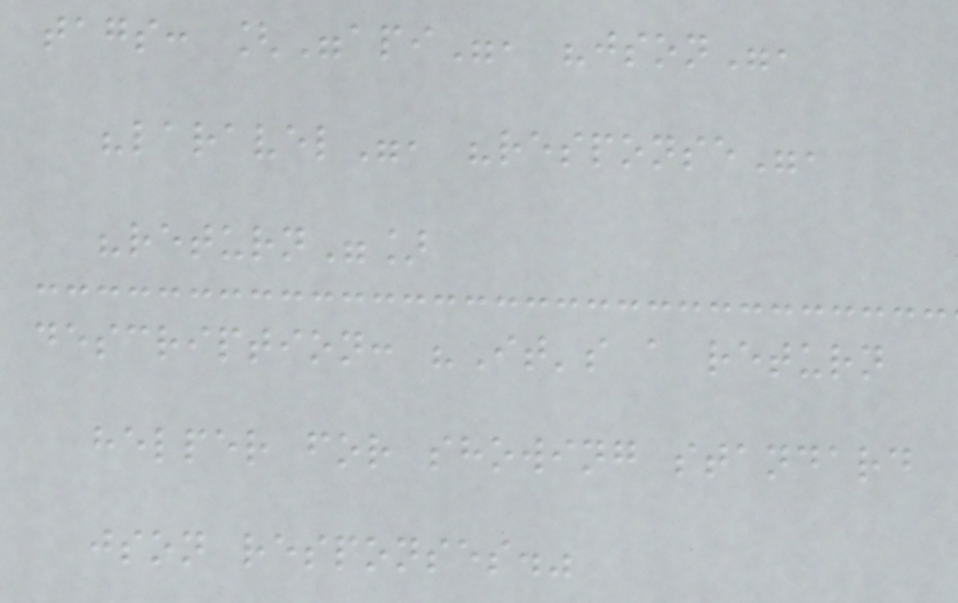tags: ["api", "json",
"laravel", "response",
"return"]
description: "It's a return
helper for showing standard
json responses."
